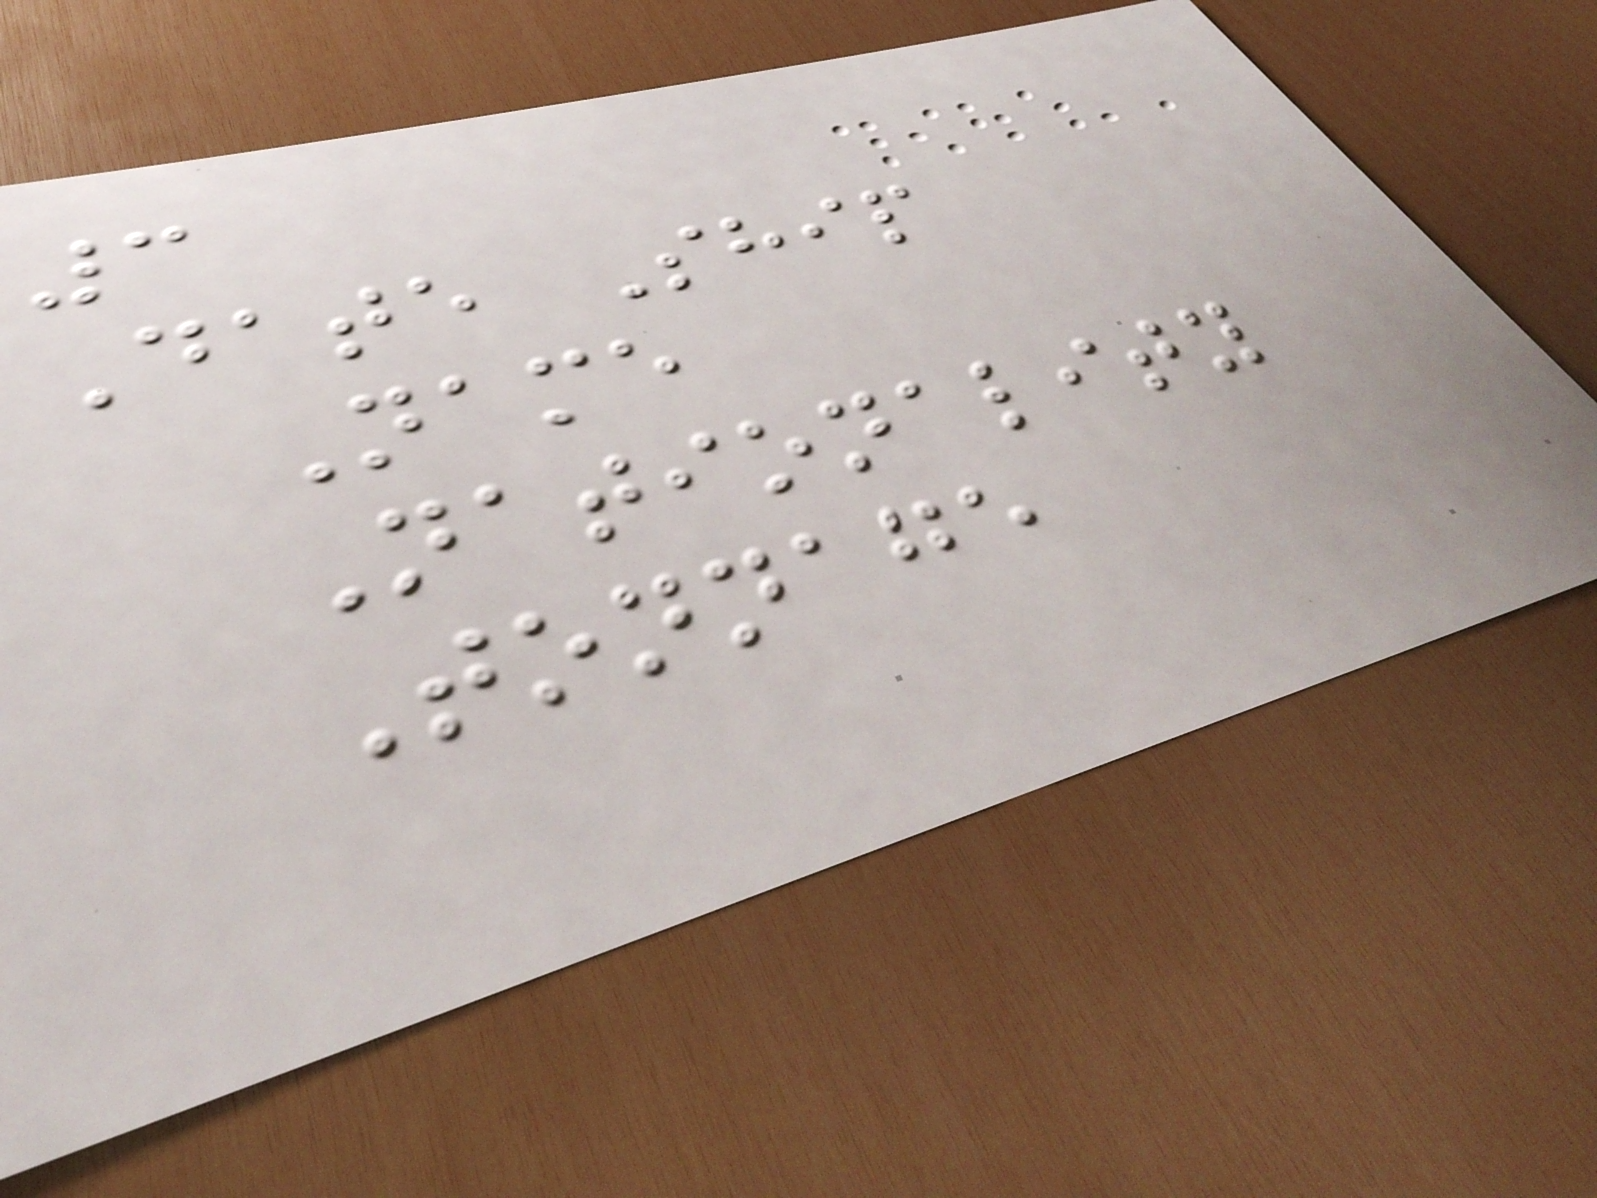3
Date Ship
Name
Nationality
Tonnage
